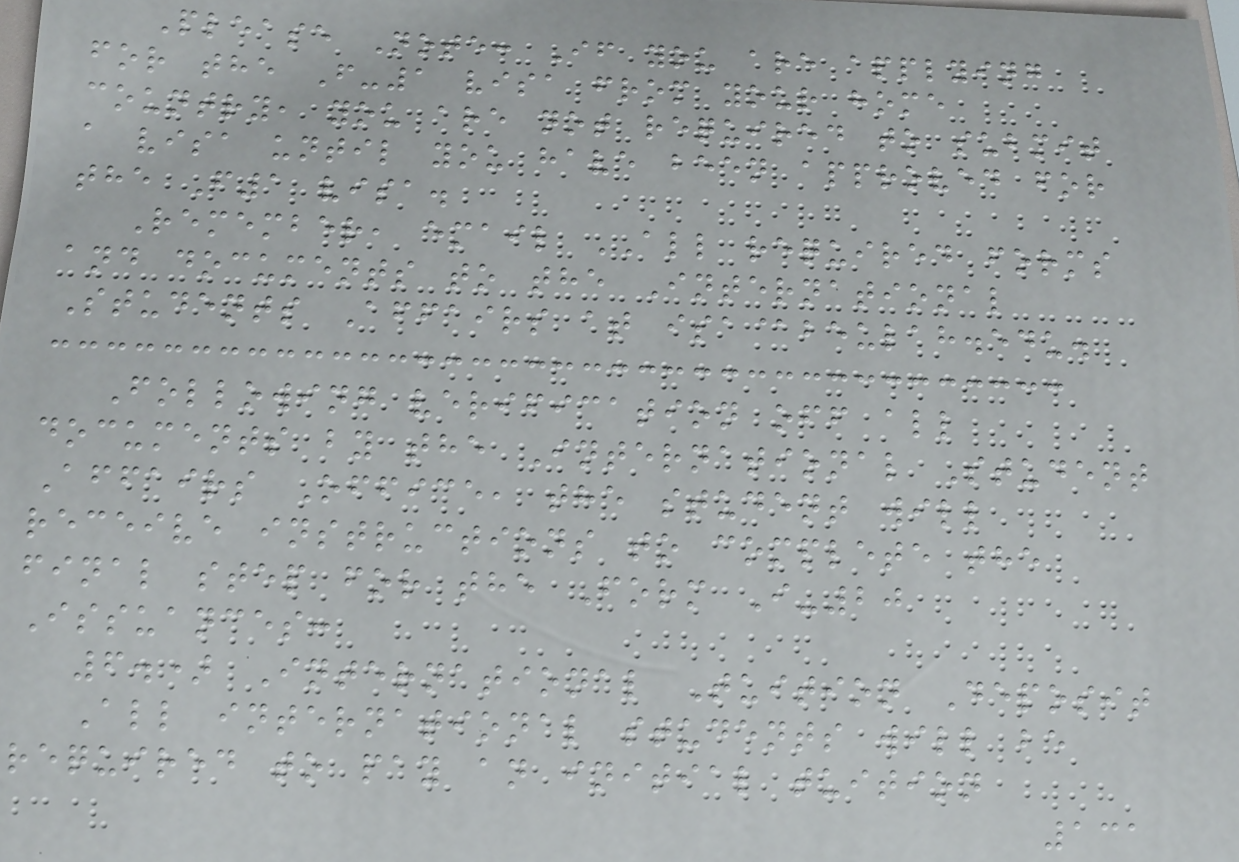Please Note: If you are applying
for the F-1 visa from your home
country, you are not required to submit
a visa until you have been approved for
the F1 visa.
Remember, email ALL required forms
and documents to the International
Students Affairs at isa@beulah.edu.
Following verification off all
documents by the International Student
Affairs Office, the student will
receive instructions to complete the
final step for the Form I-20
Issuances:
6.) International Tuition Deposit
All international students will be
required to pay an initial tuition
131
